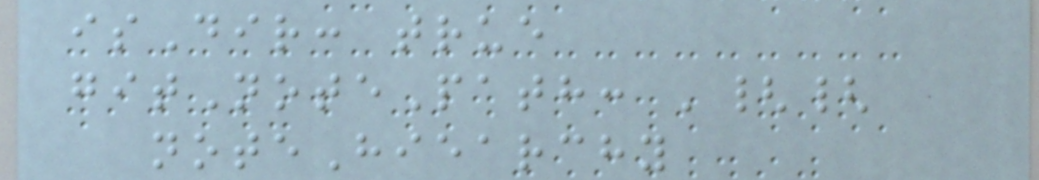isDir: true
gitNotePath: '{{
noteHiearchy
